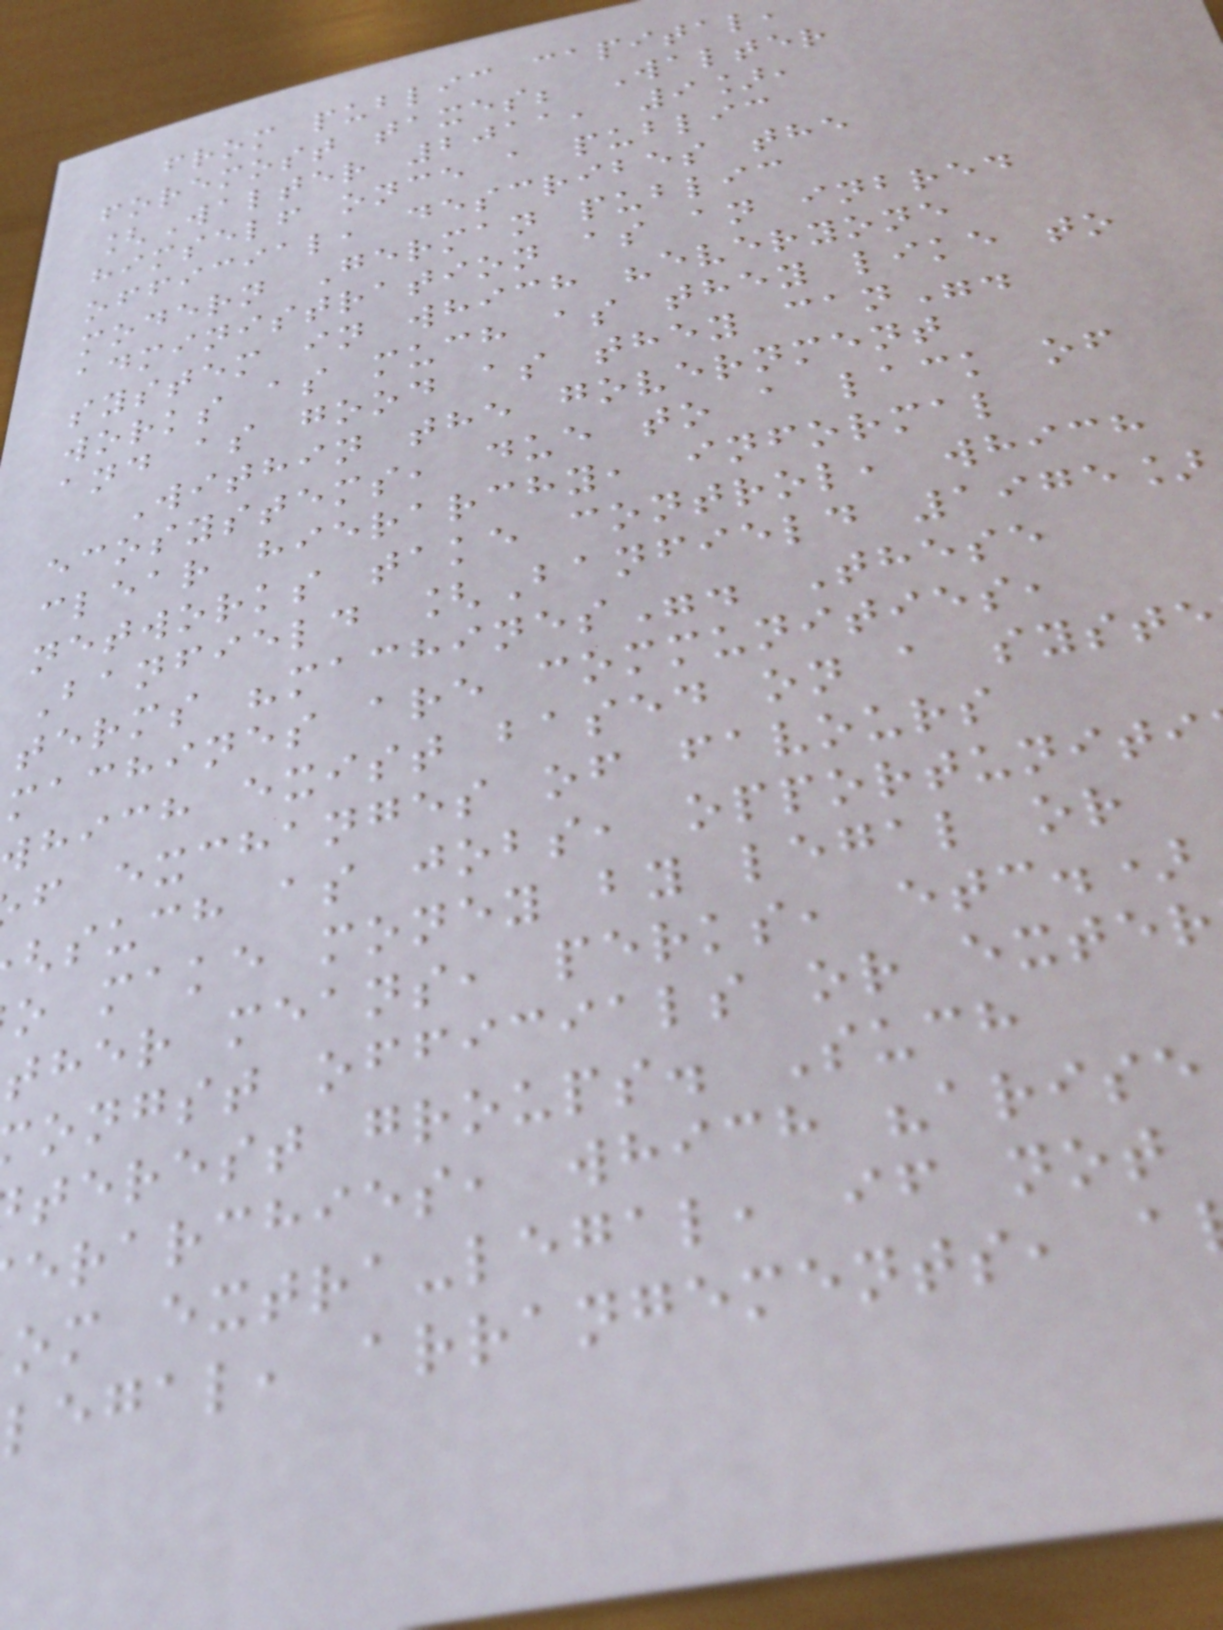from public capital,
foremost taxes; Walter
[Walter 2011, 9],
himself once a public
official, describes the
modern German public
administration as an inbred
system in which "everyone
works as much as they like to
and as good as they can".
Within the government
ecosystems, due to a lack of
clear hierarchy, informal
networks take control, which
Banfield [Banfield 1975]
terms "machines". These
machines are communities,
hich exist based on a syste
f exchanges of favours
such as jobs, opportuniti
o make money by legal or
ther means, perks, etc.)
ongst officials or exter
terest groups. Such
erarchies, which "arise
om extra-legal, if not
legal, arrangements, a
